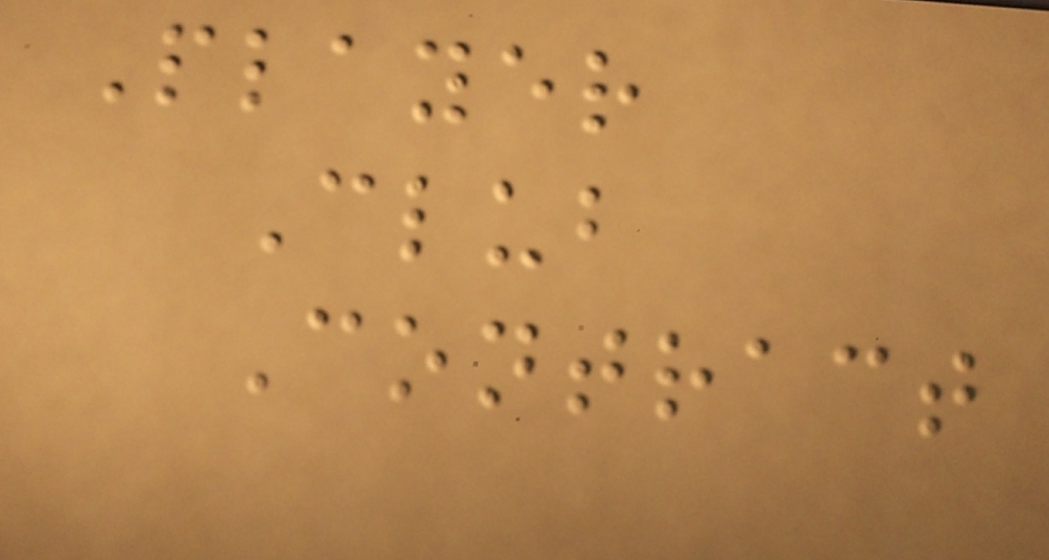Player
Club
Contract
